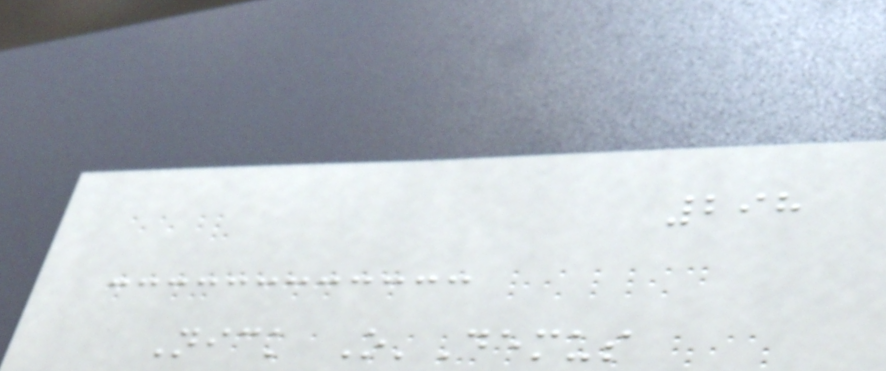298
Nick O'Demus
